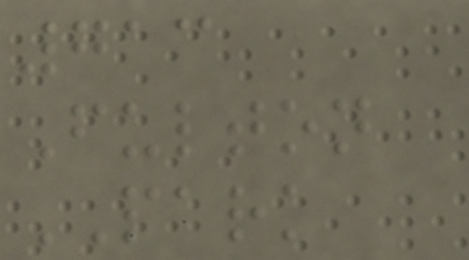713
Fulton
PARK
